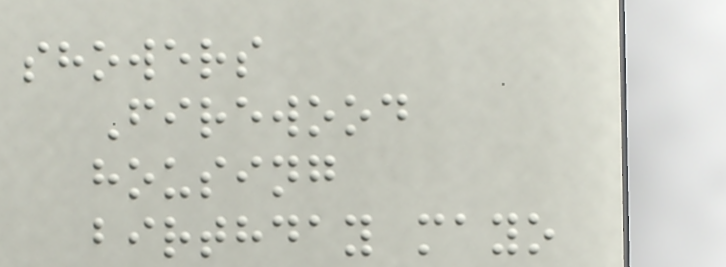showers
Firewood
housing
birthday mayo
